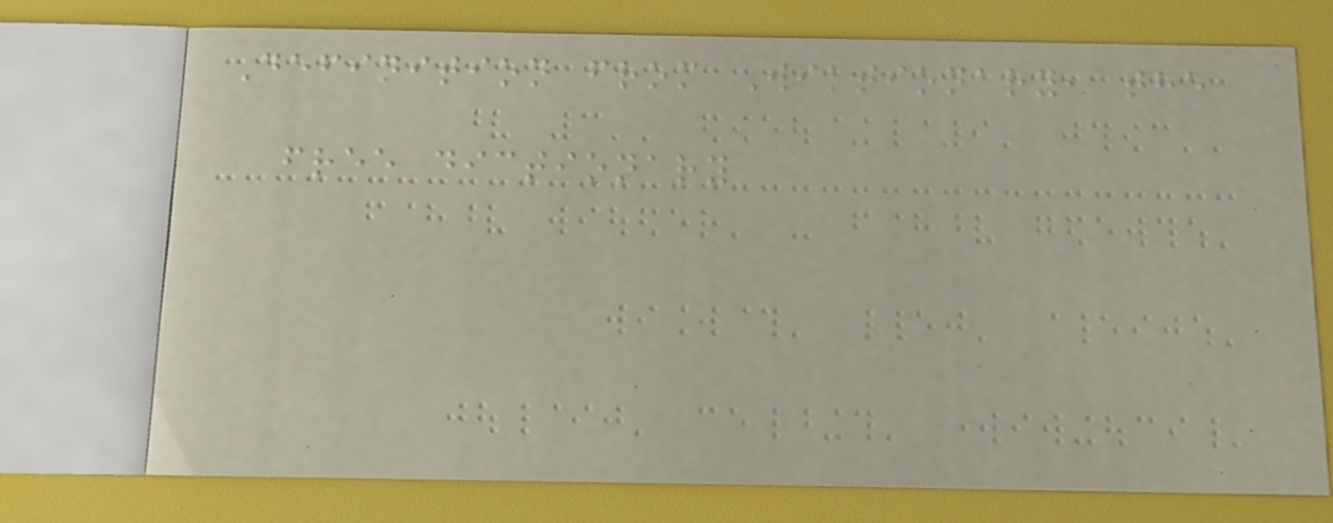Definition from Wiktionary, the
free dictionary
